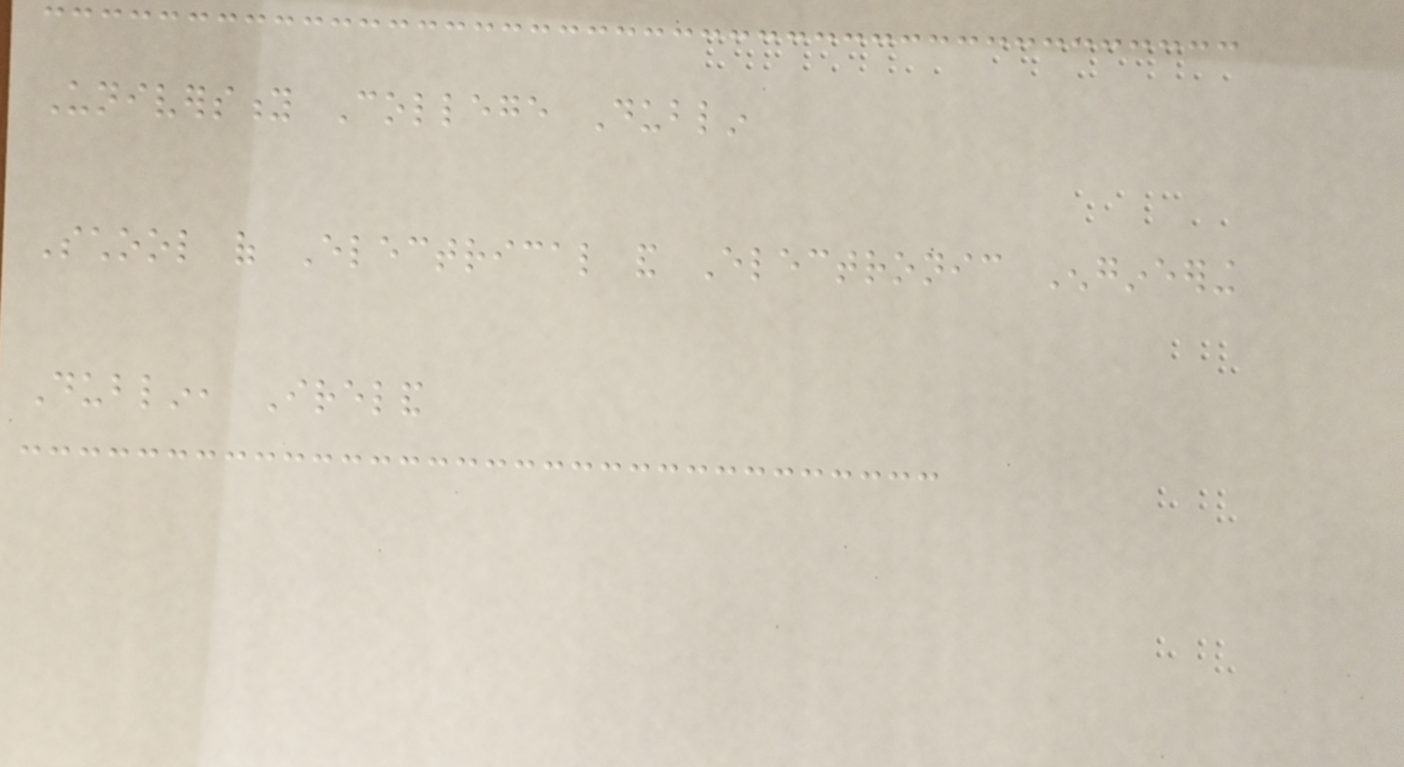University College Dublin
School of Electrical and Electronic Engineering
Dublin, Ireland
